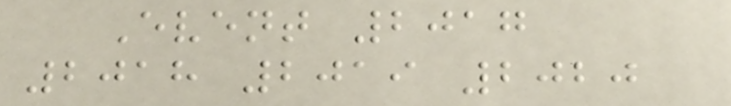Event 2017
2018 2019 2020
